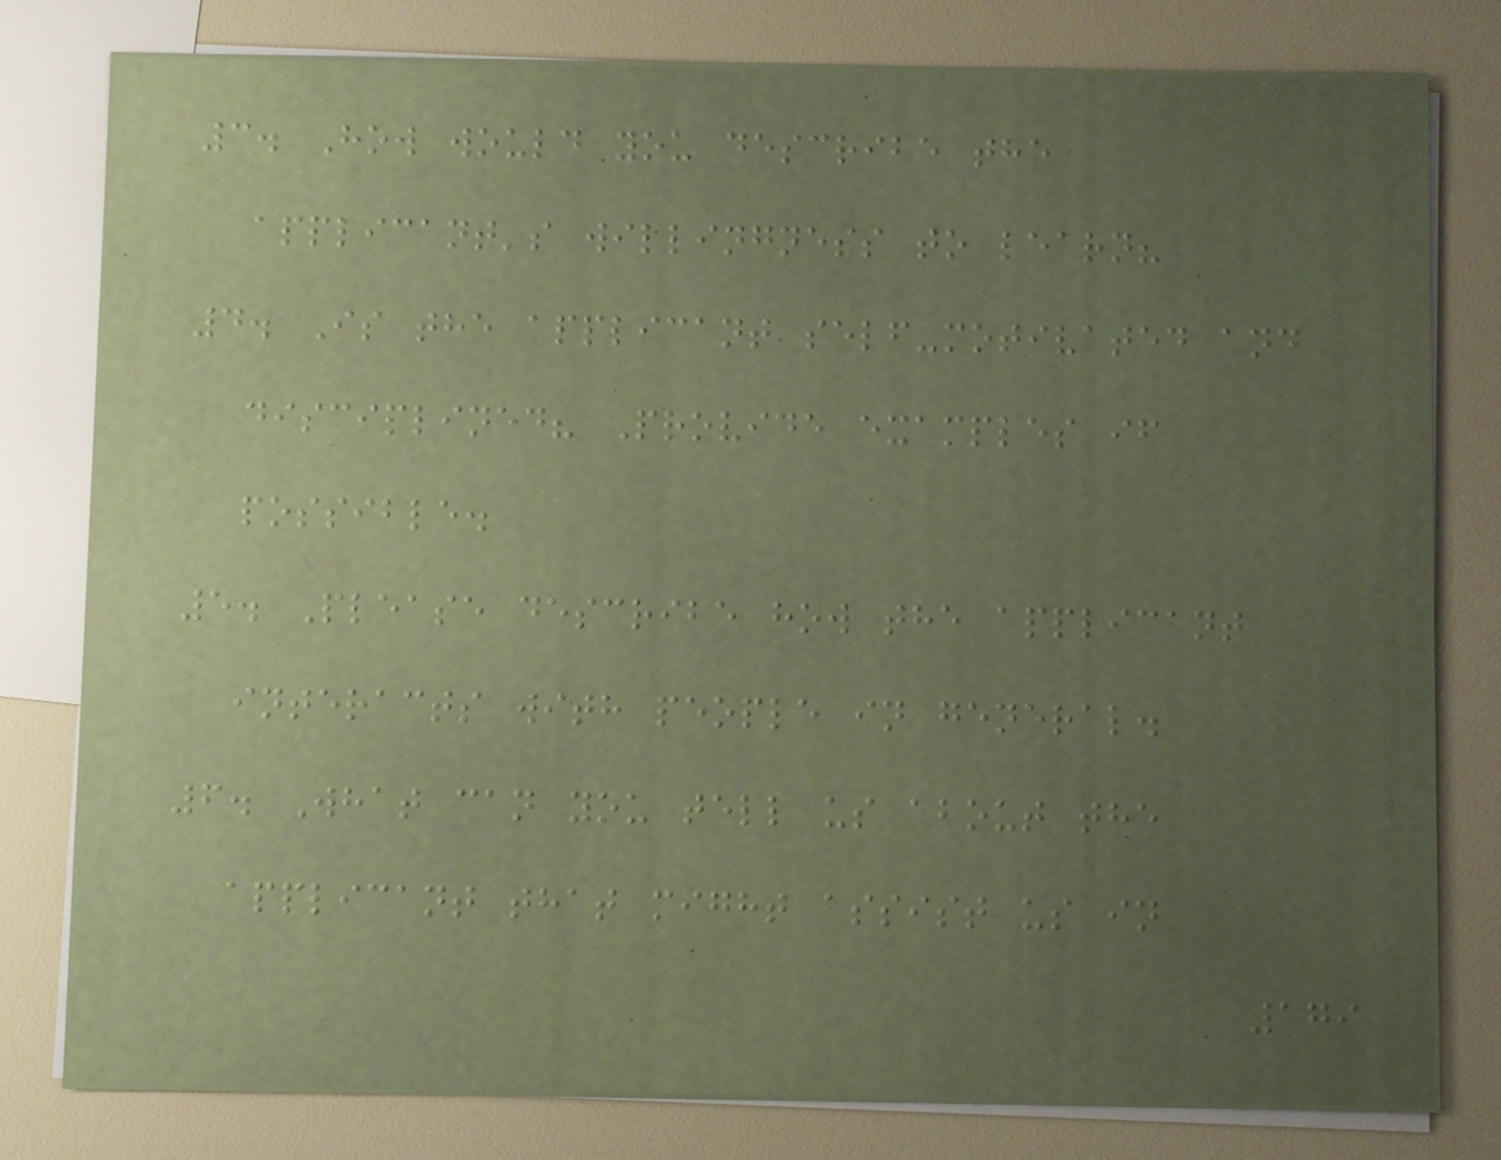3. How would you describe the
applicant's willingness to learn?
4. Is the applicant self-motivated and
disciplined? Provide examples if
possible.
5. Please describe how the applicant
interacts with people in general.
6. What can you tell us about the
applicant that might assist us in
179
